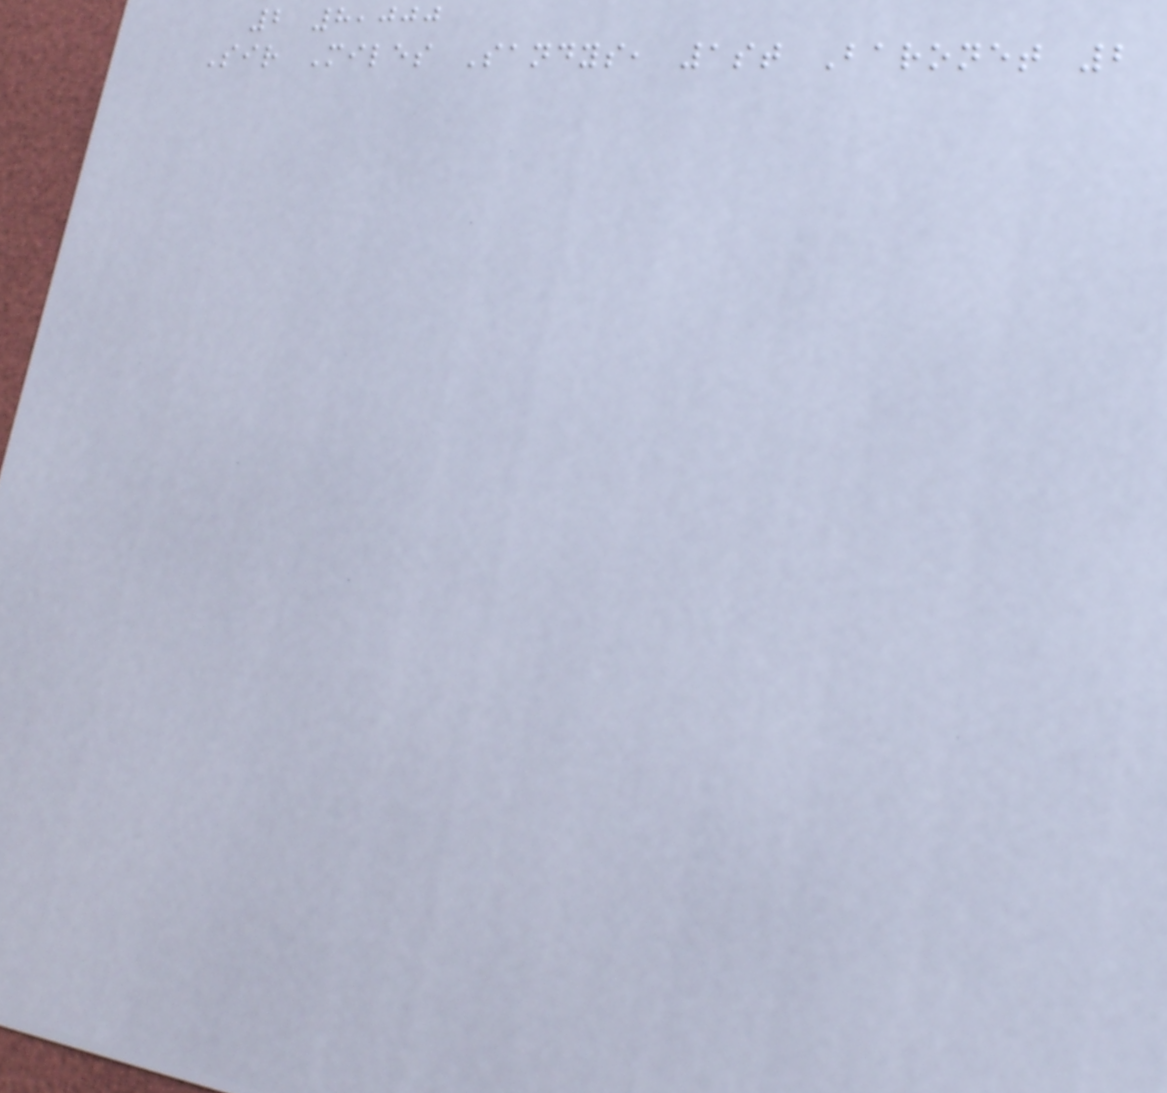2 8,000
Sir Miles Sandys, 1st Baronet 2
